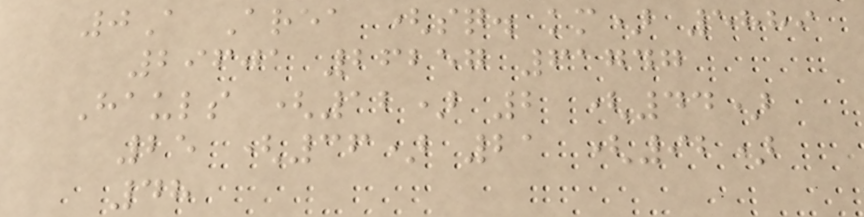0A Area (sq. km) 5889
29601 26257 61747
Hauls (12) 2 (44)
25 (36) 21 (92)
48
